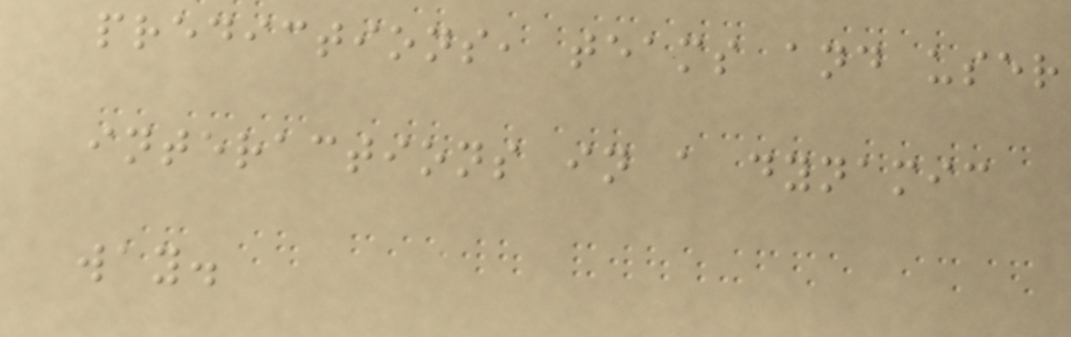predictions, teams and user
interactions in a dynamic
way.
